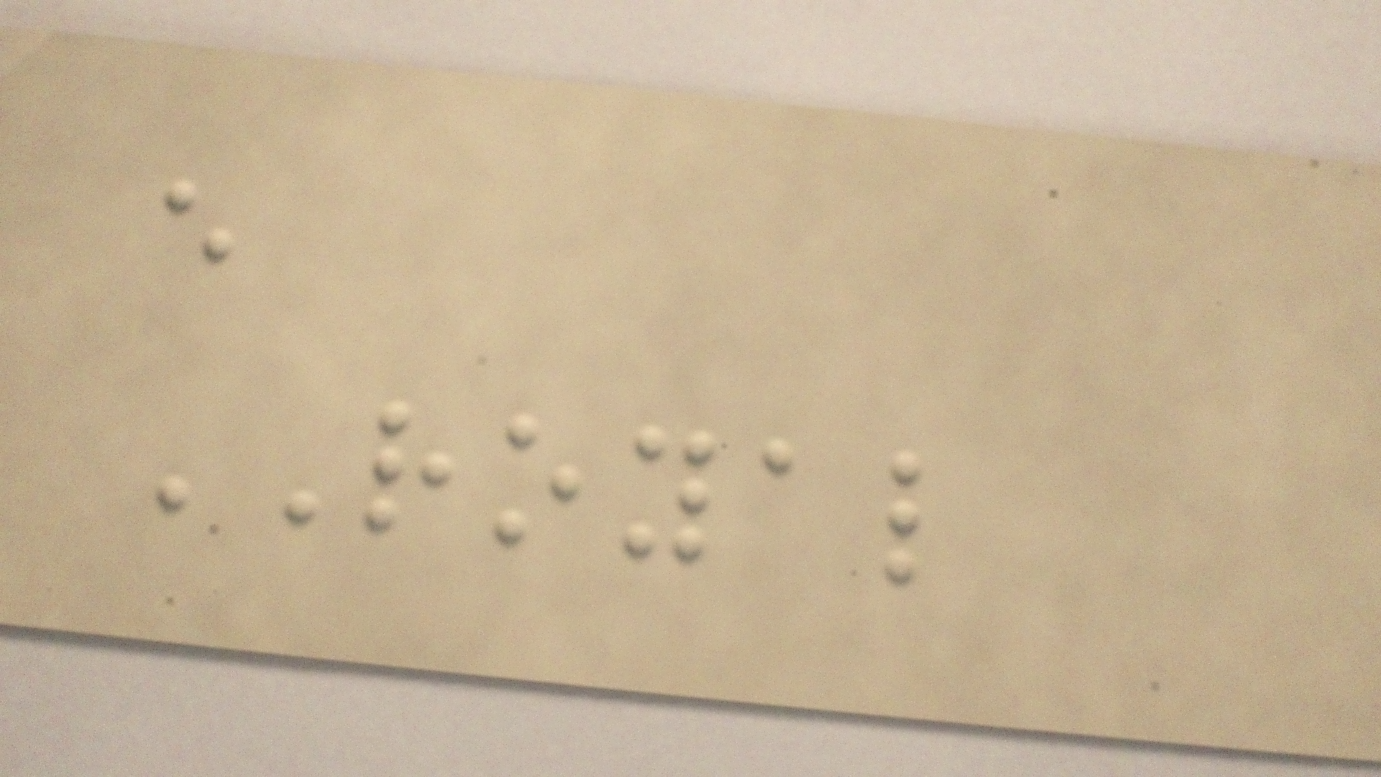e
ROYAL
